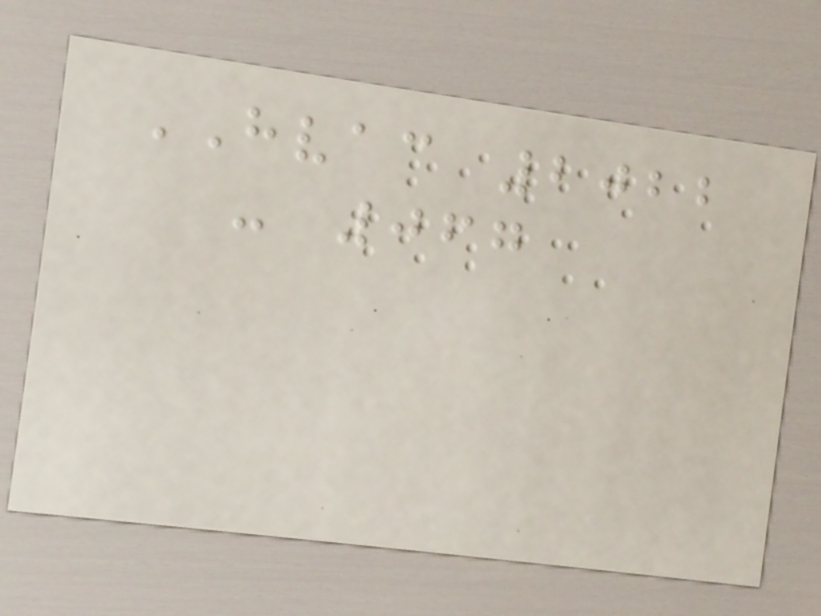HVAC 2022
- 067
